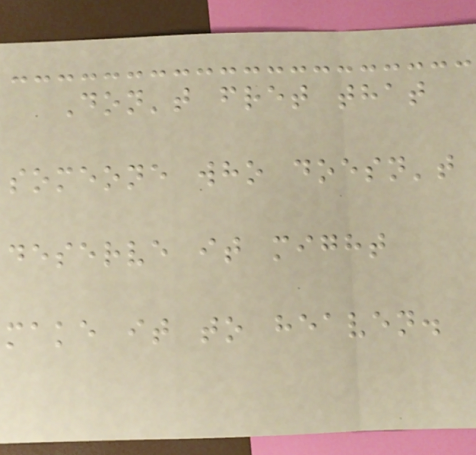Don't fret that
someone who doesn't
deserve it might
make it to heaven.
